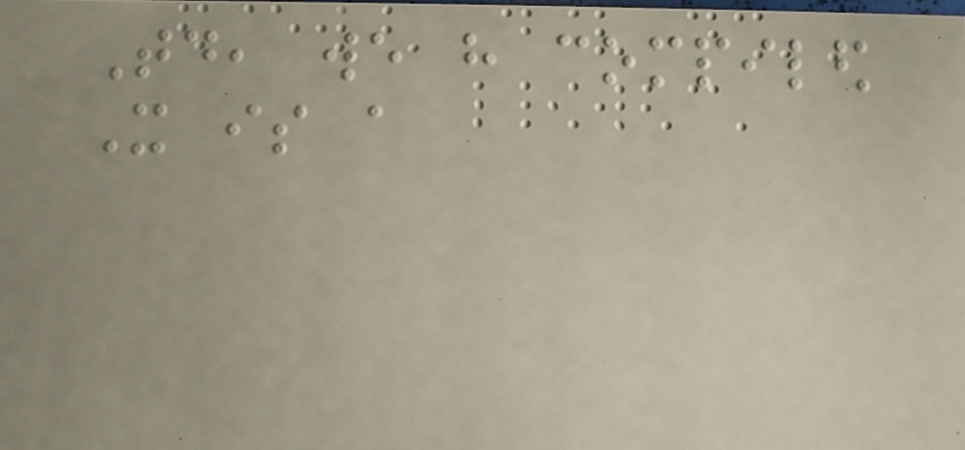Today, we have compiled
It is a
